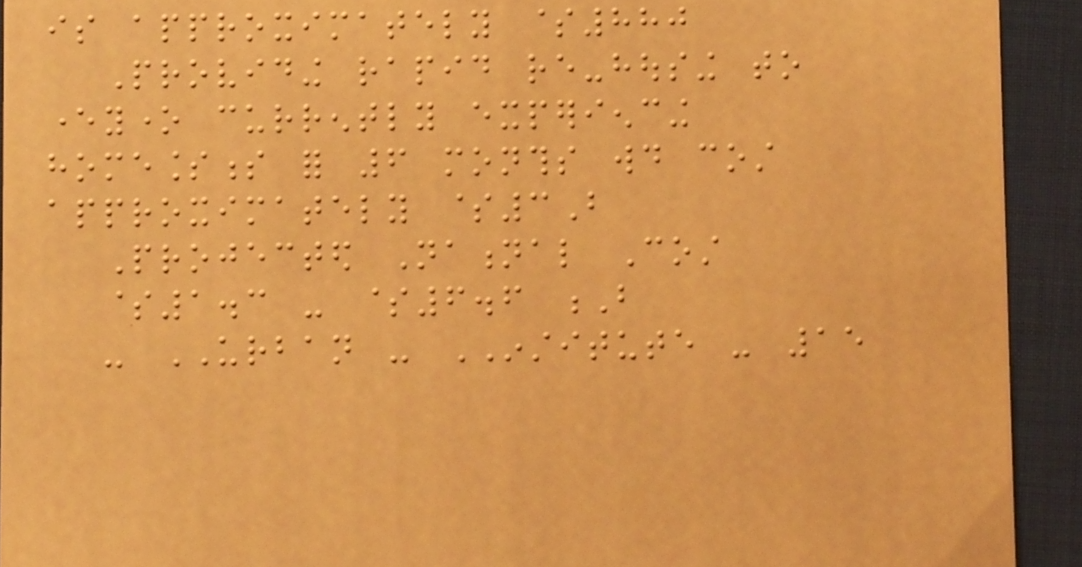is approximately $880
Providing rapid re-housing to
everyone currently experiencing
homelessness for 6 months would cost
approximately $3B
Projected National Cost
$1.3 - $6.6 B
- URBAN - INSTITUTE - 15
